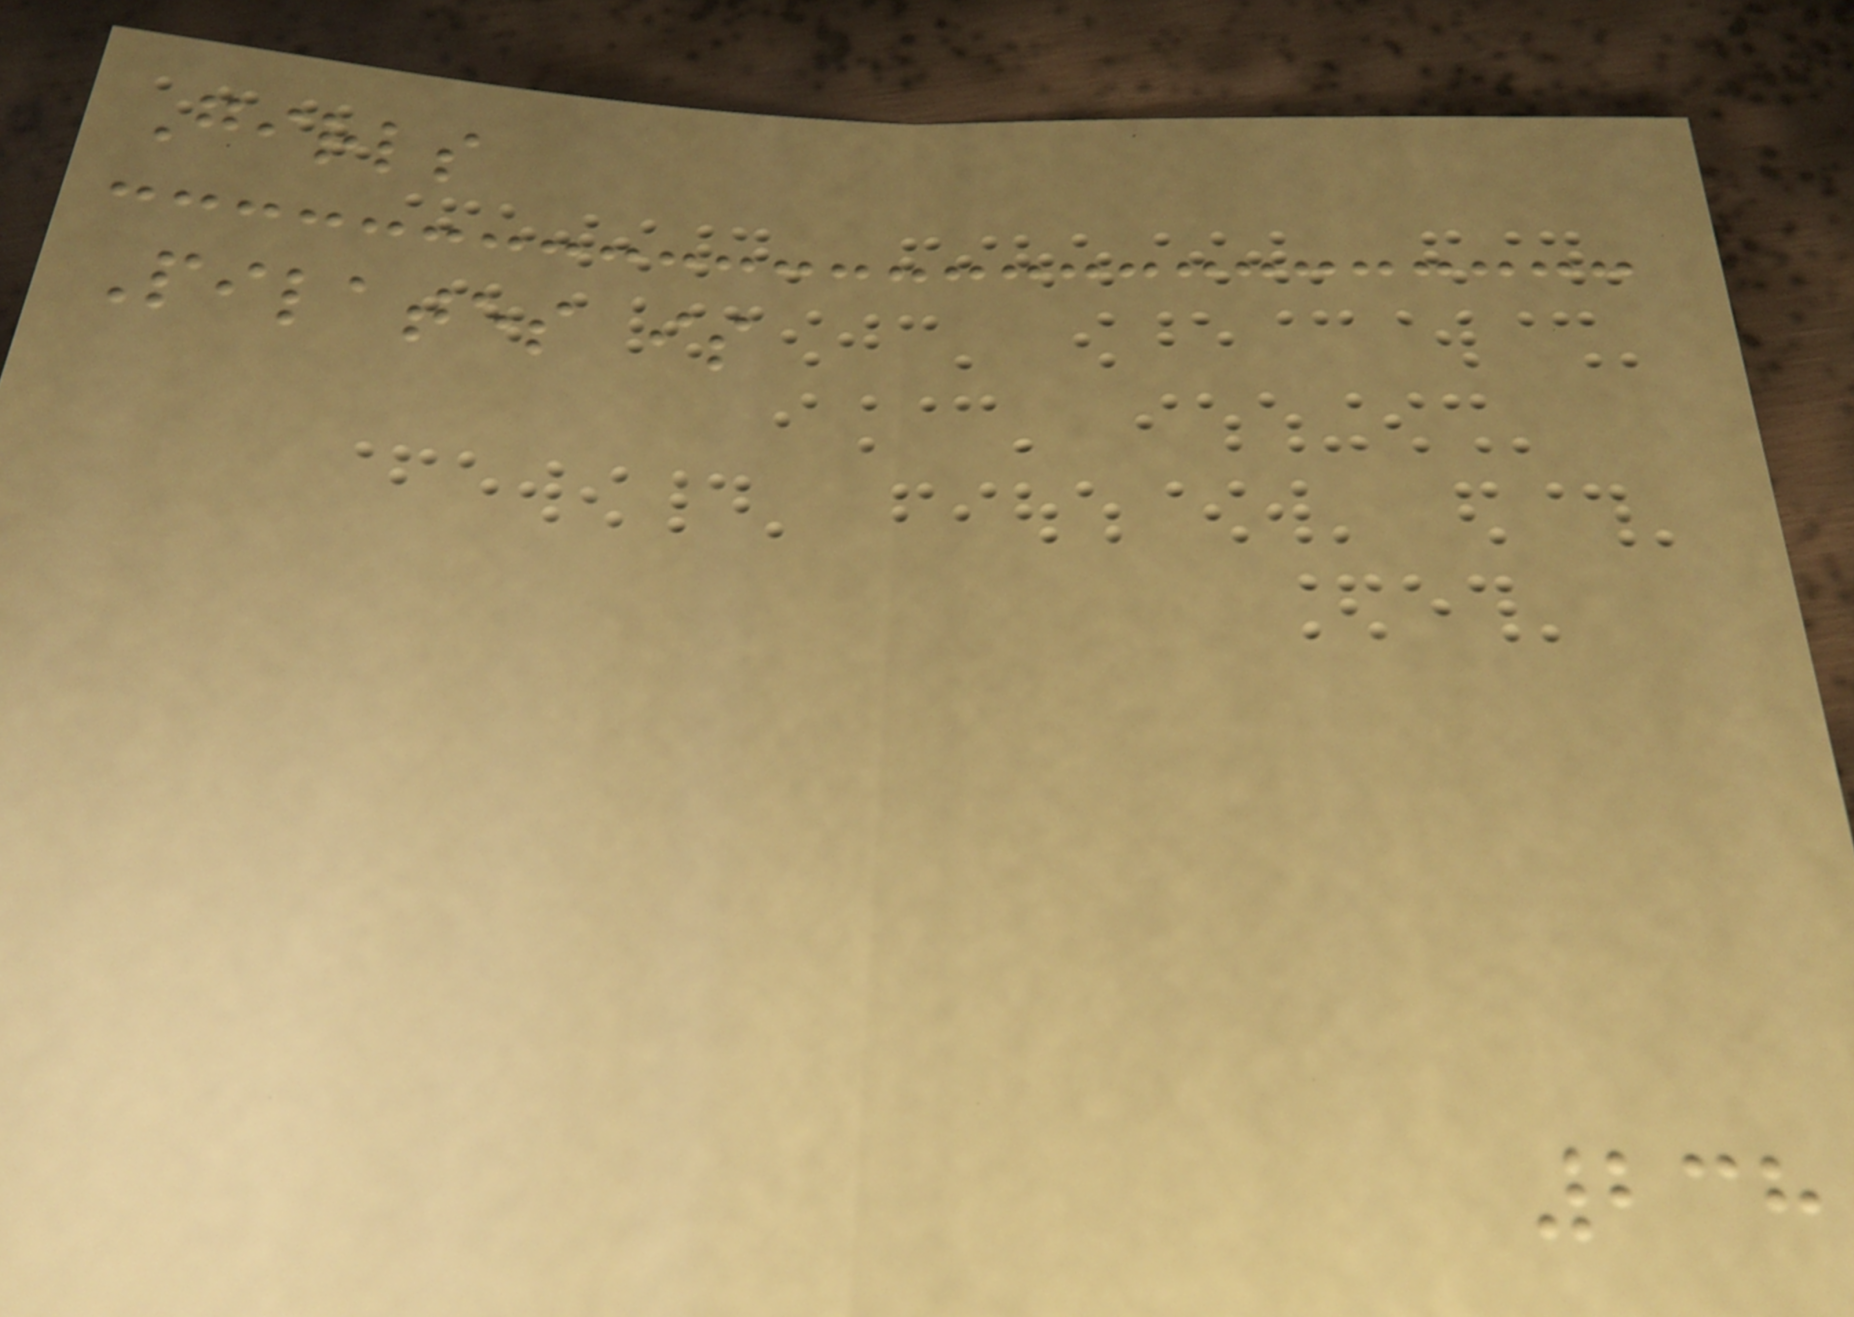Girls
Pilates is
238
